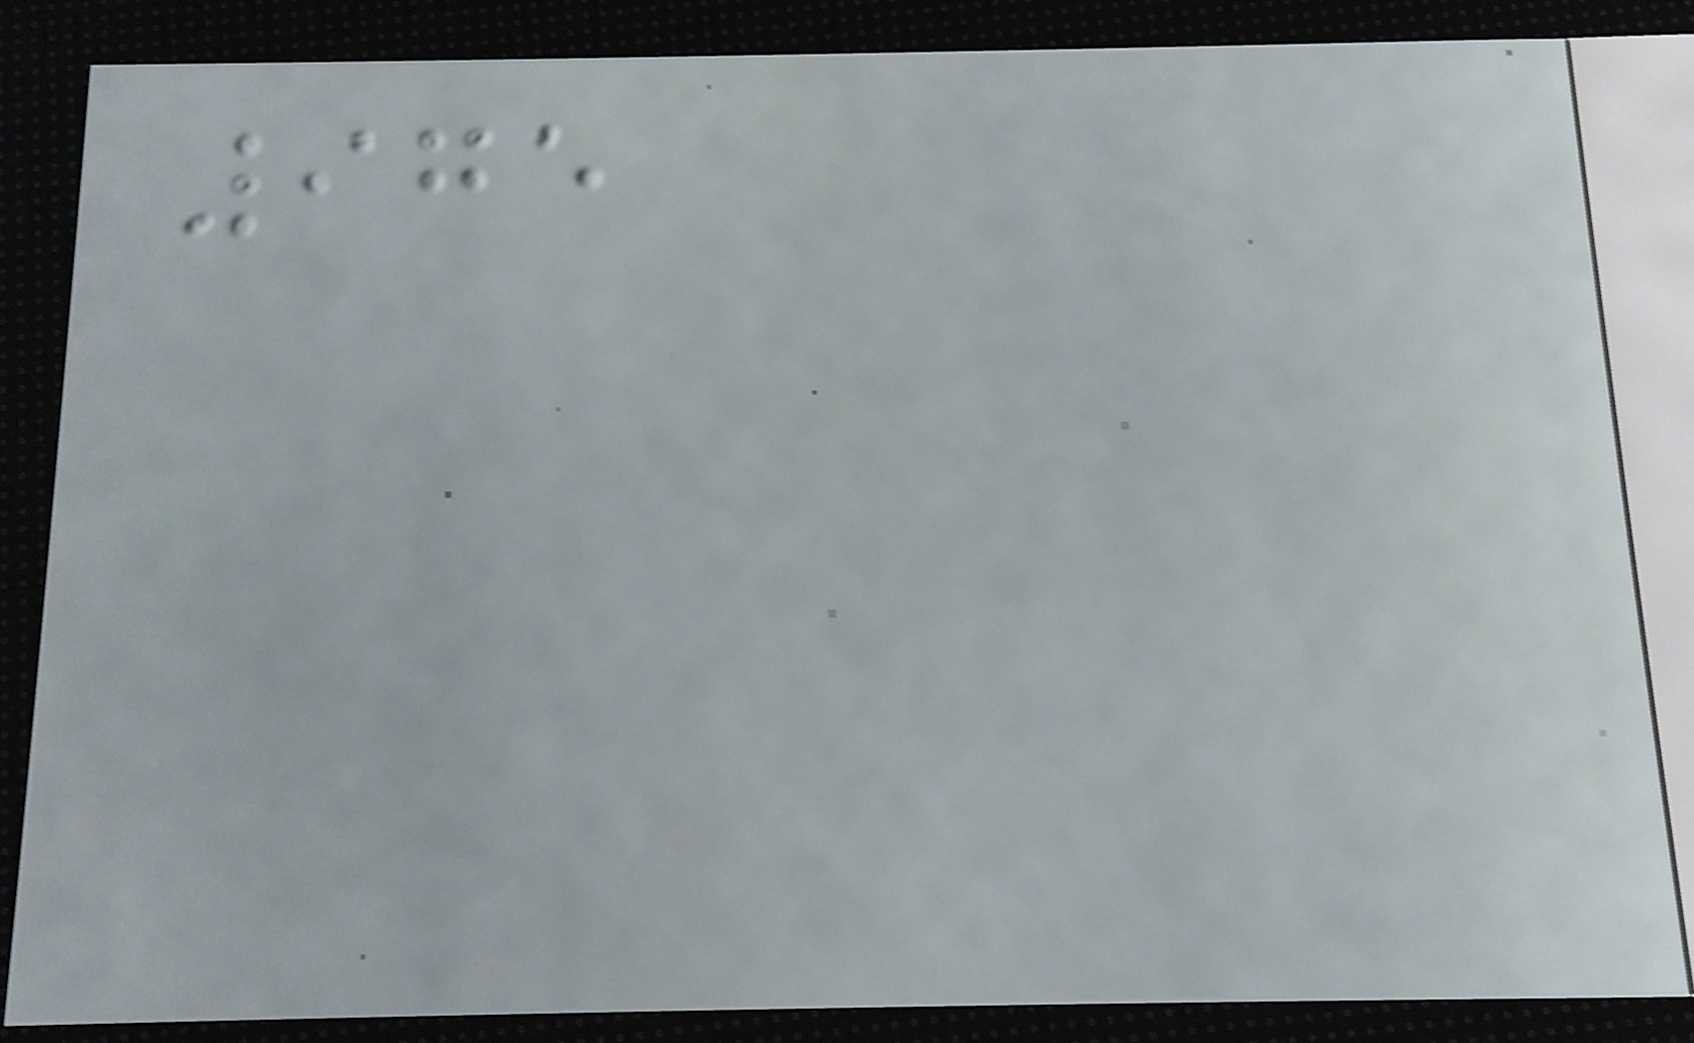975
